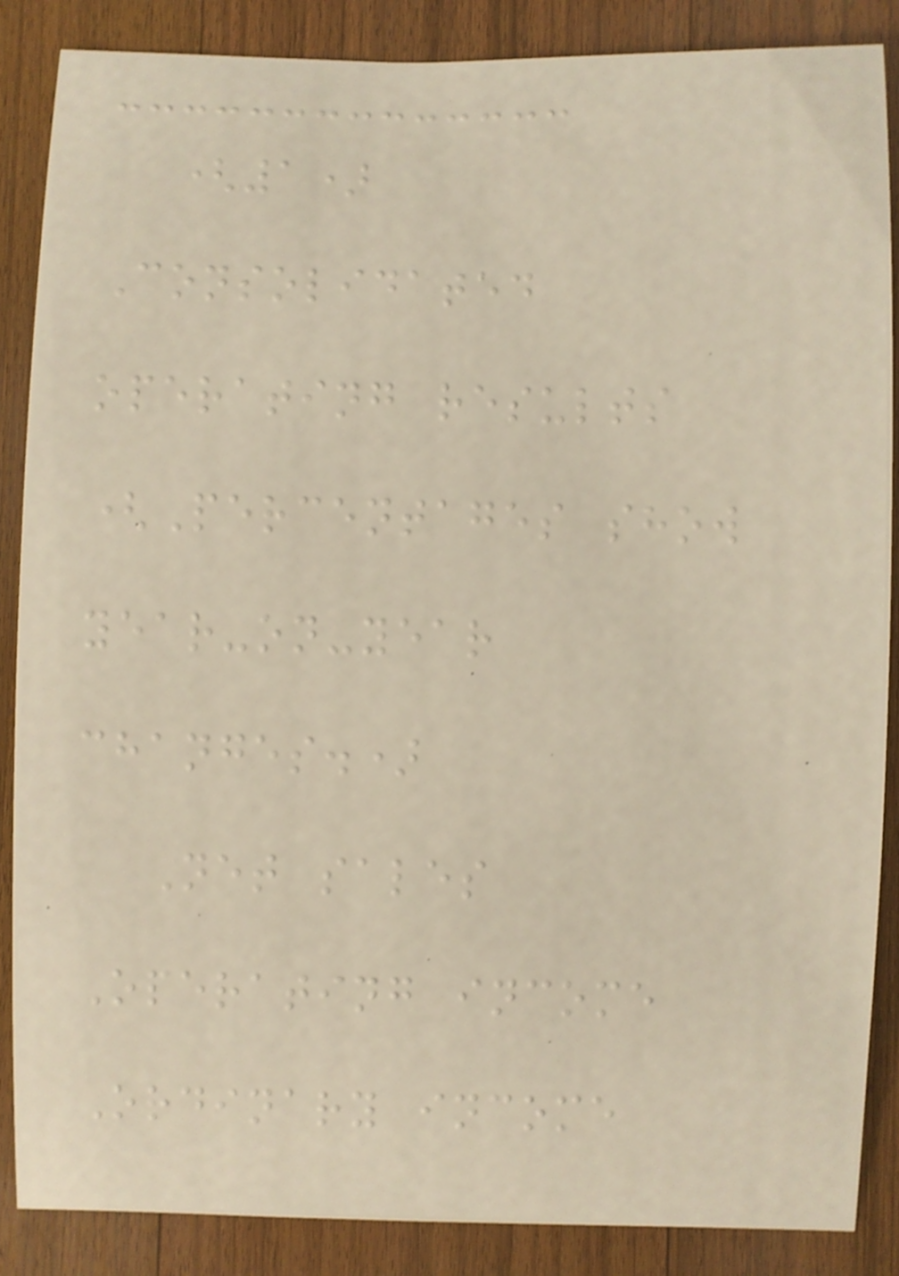(1)
Consolidated
operating results
(Percentages show
year-on-year
changes.)
Net sales
Operating income
Ordinary income
